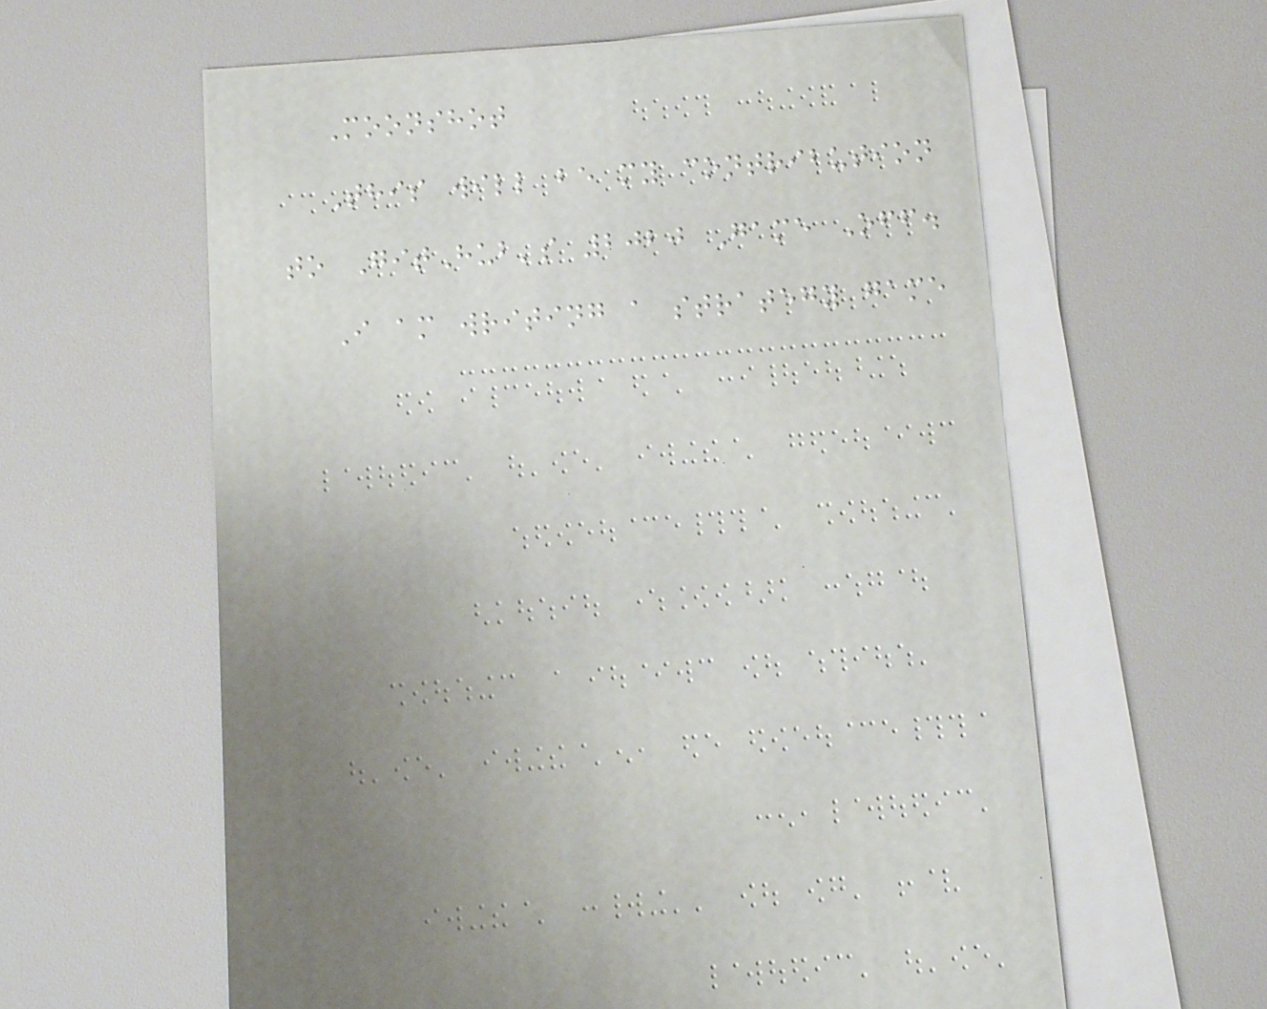Moonshot
This will be my contribution
to GitHub's 2020 Game Off.
I am writing a strategy game
